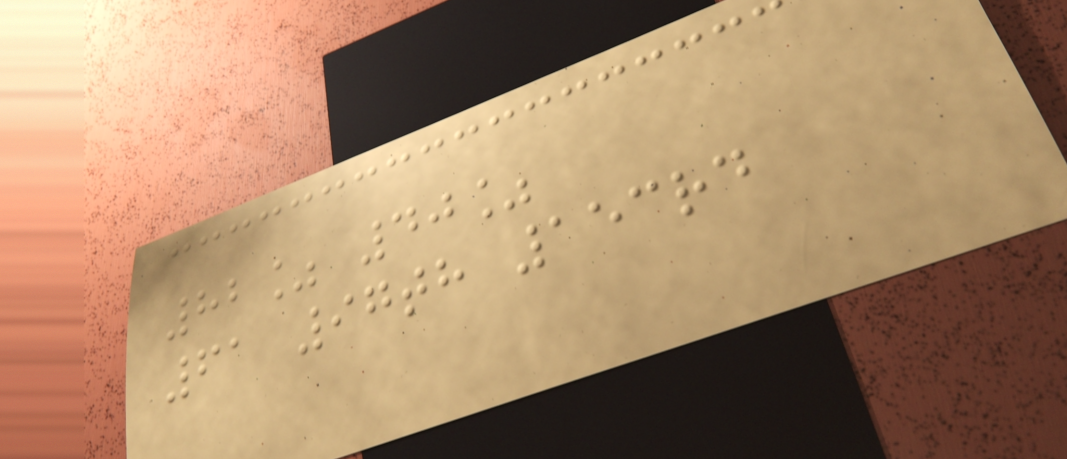82% 40%
61 97th 153rd
